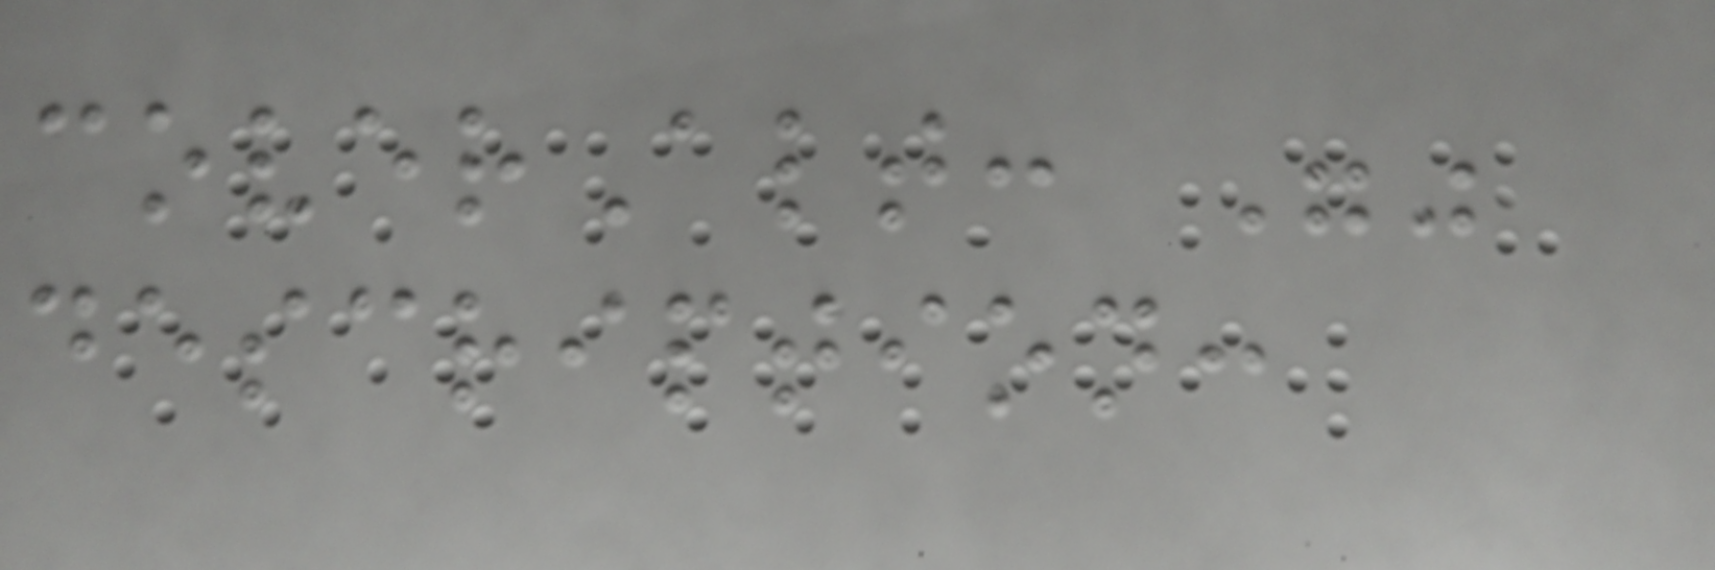coverAlt: ""
description:
